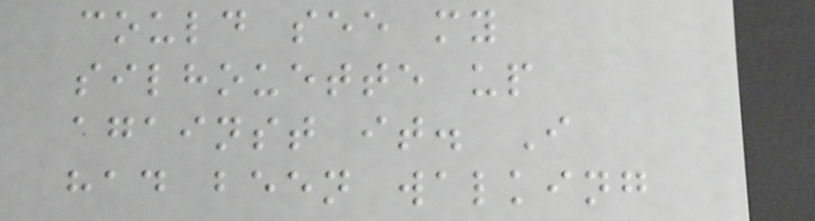could see my
silhouette up
against it. I
had been walking
